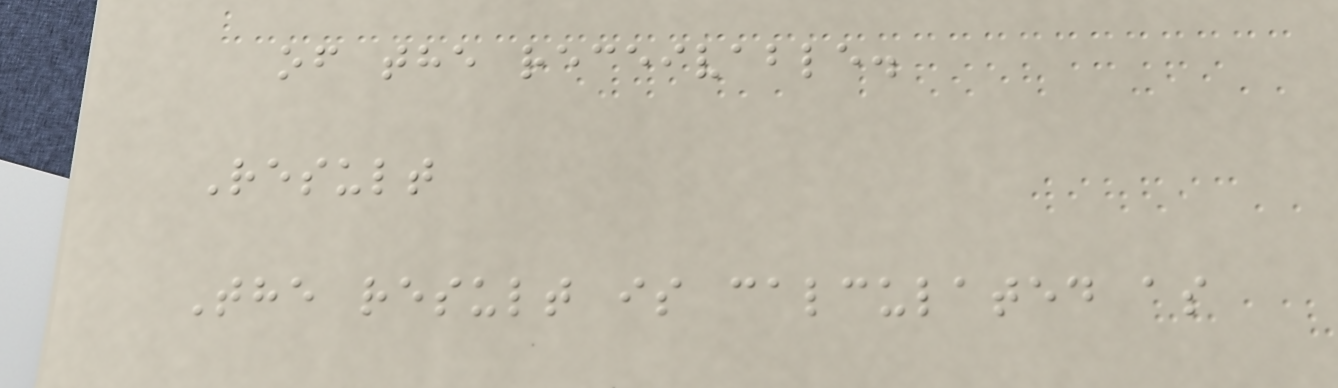of the receivable.
Result
The result is calculated as
